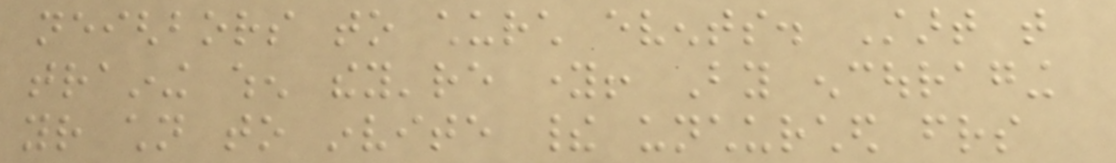neighbors to church events. Start that
training when they're young! By encouraging
your children to invite their unchurched friends
